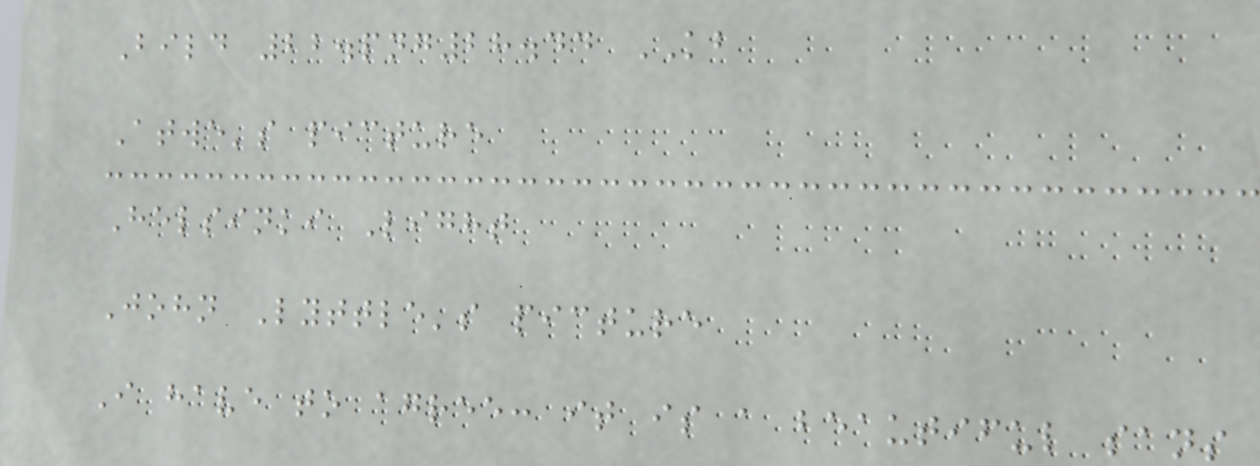Bild 22.png28.44 KB
Atwe's picture
Helsinki Light
John Lyttle's picture
I have to agree: it is a beautiful sans
